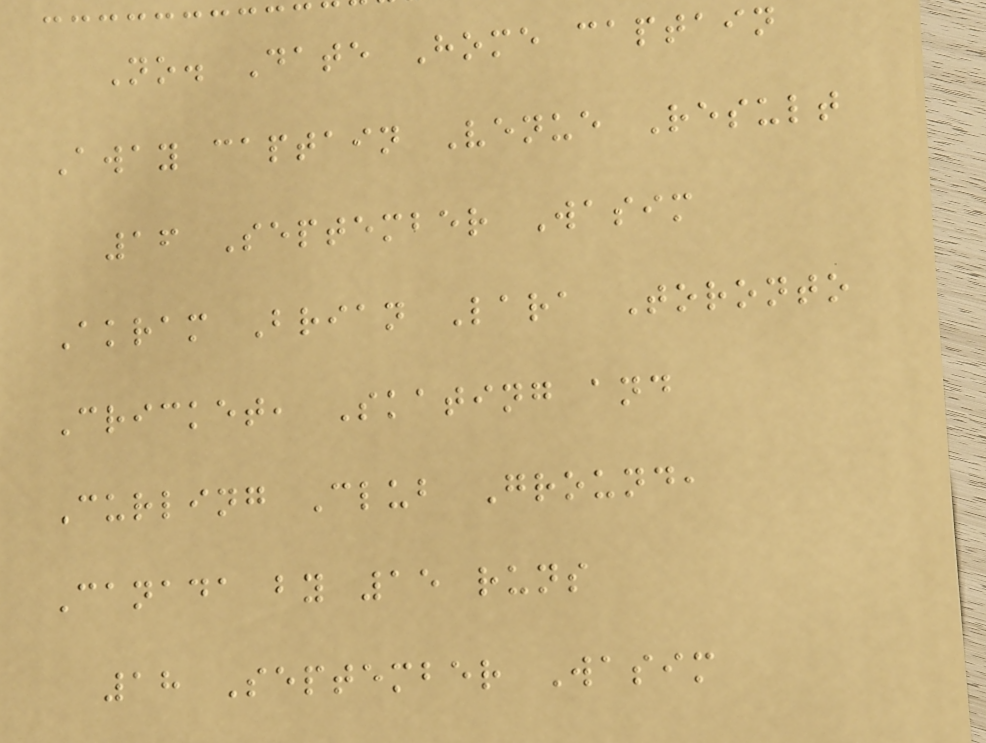No. Date Home captain
Away captain Venue Result
16 September Wasim
Akram Brian Lara Toronto
Cricket, Skating and
Curling Club Ground,
Canada by 15 runs
18 September Wasim
